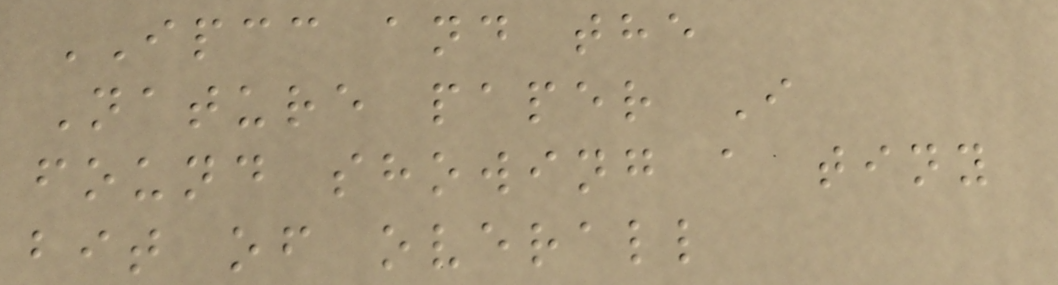IPCC and the
Nature paper I
found showing a tiny
bit of overall
